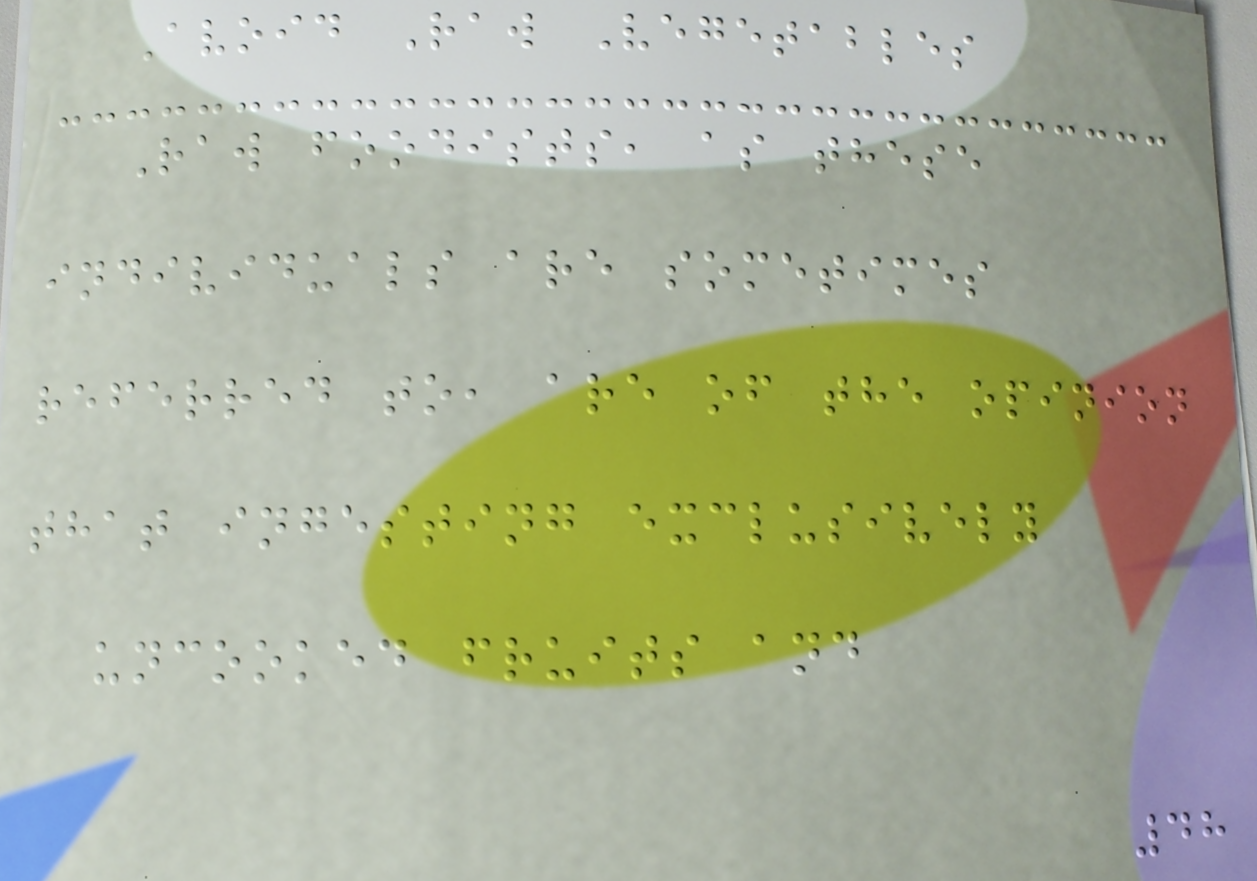Avoid Raw Vegetables
Raw foodists, as these
individuals are sometimes
referred to, are of the opinion
that ingesting exclusively
uncooked fruits and
48
